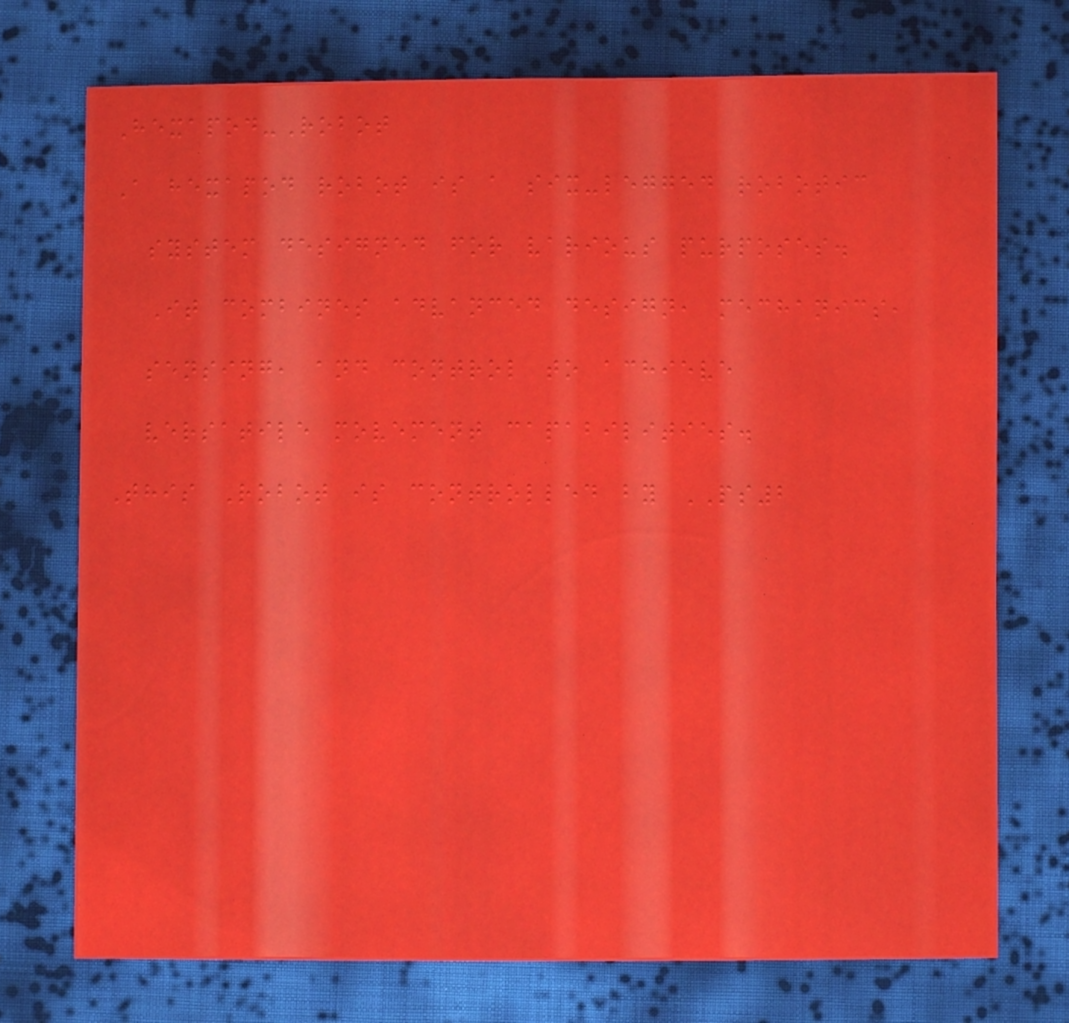Hexapod-Robot
A hexapod robot is a six-legged robotic
system designed for various purposes.
It combines advanced design, mechanics,
sensing, and control to achieve
versatile movement capabilities.
This Robot is controlled by PS2
